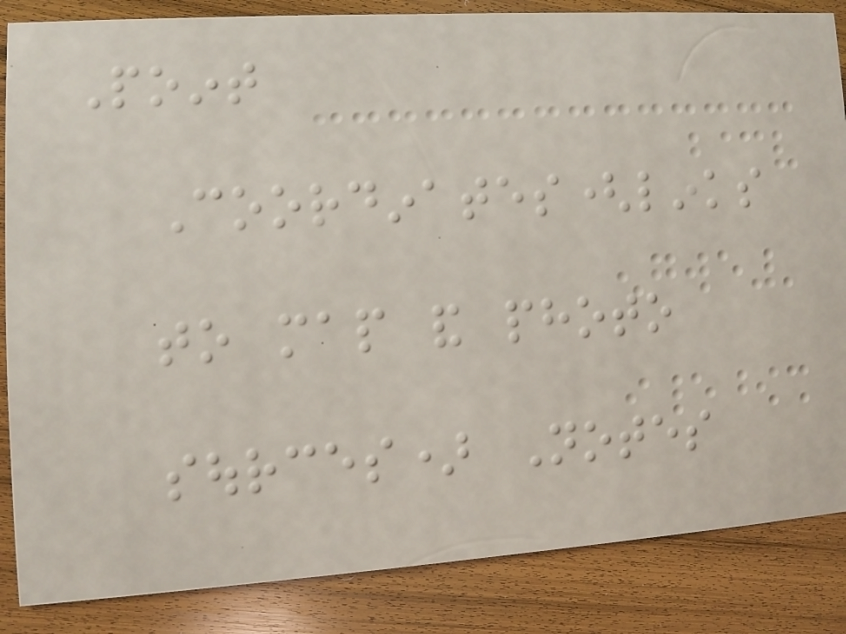Point
Coordinates(links
to map and photo
sources) Notes
